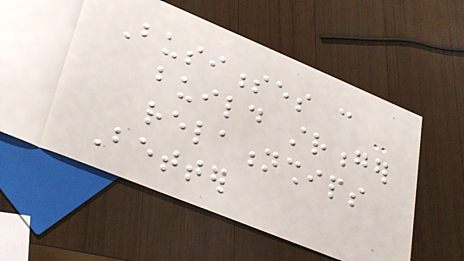Businesses can
build stronger
relationships
Better
